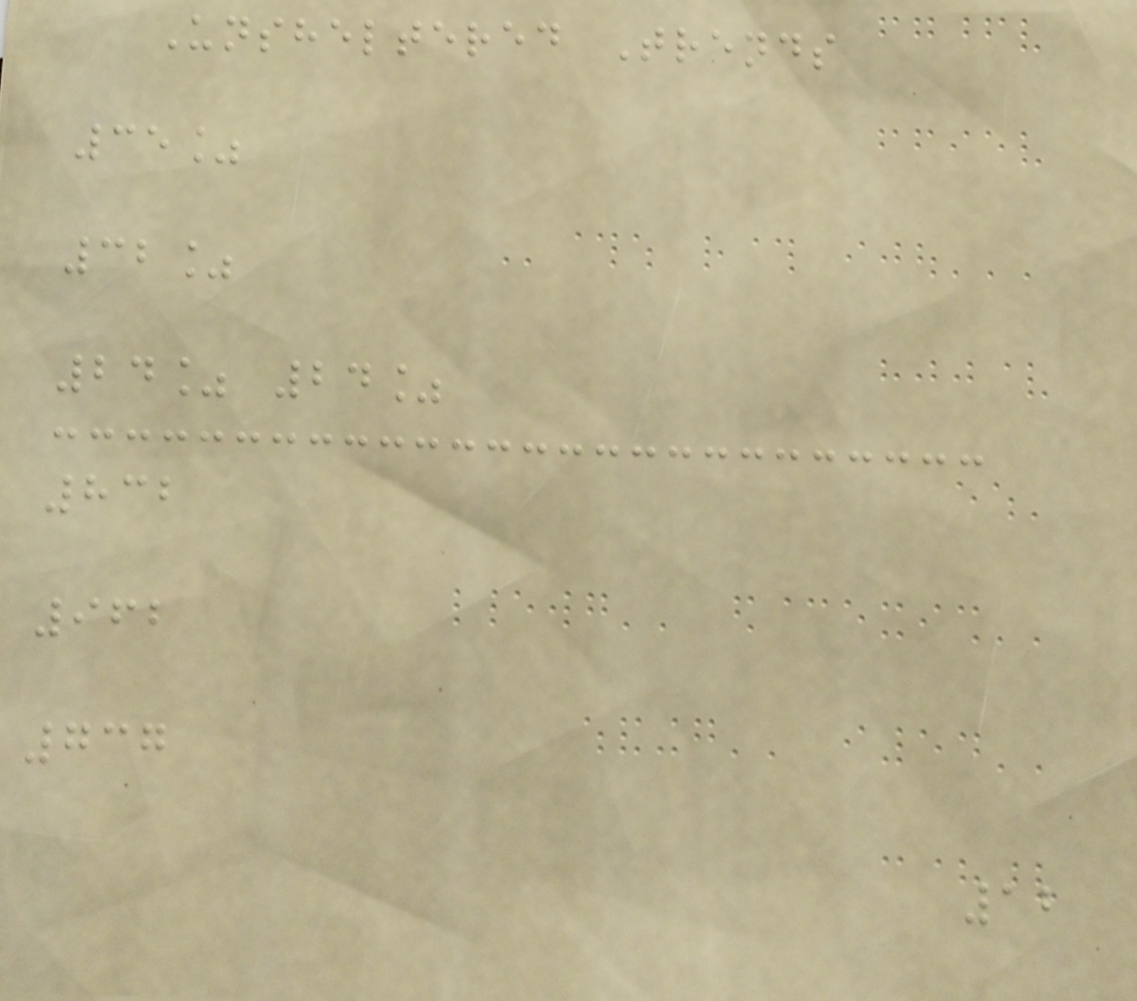Unsheltered Trends
35%
32%
24% 24%
832
962
737
12
